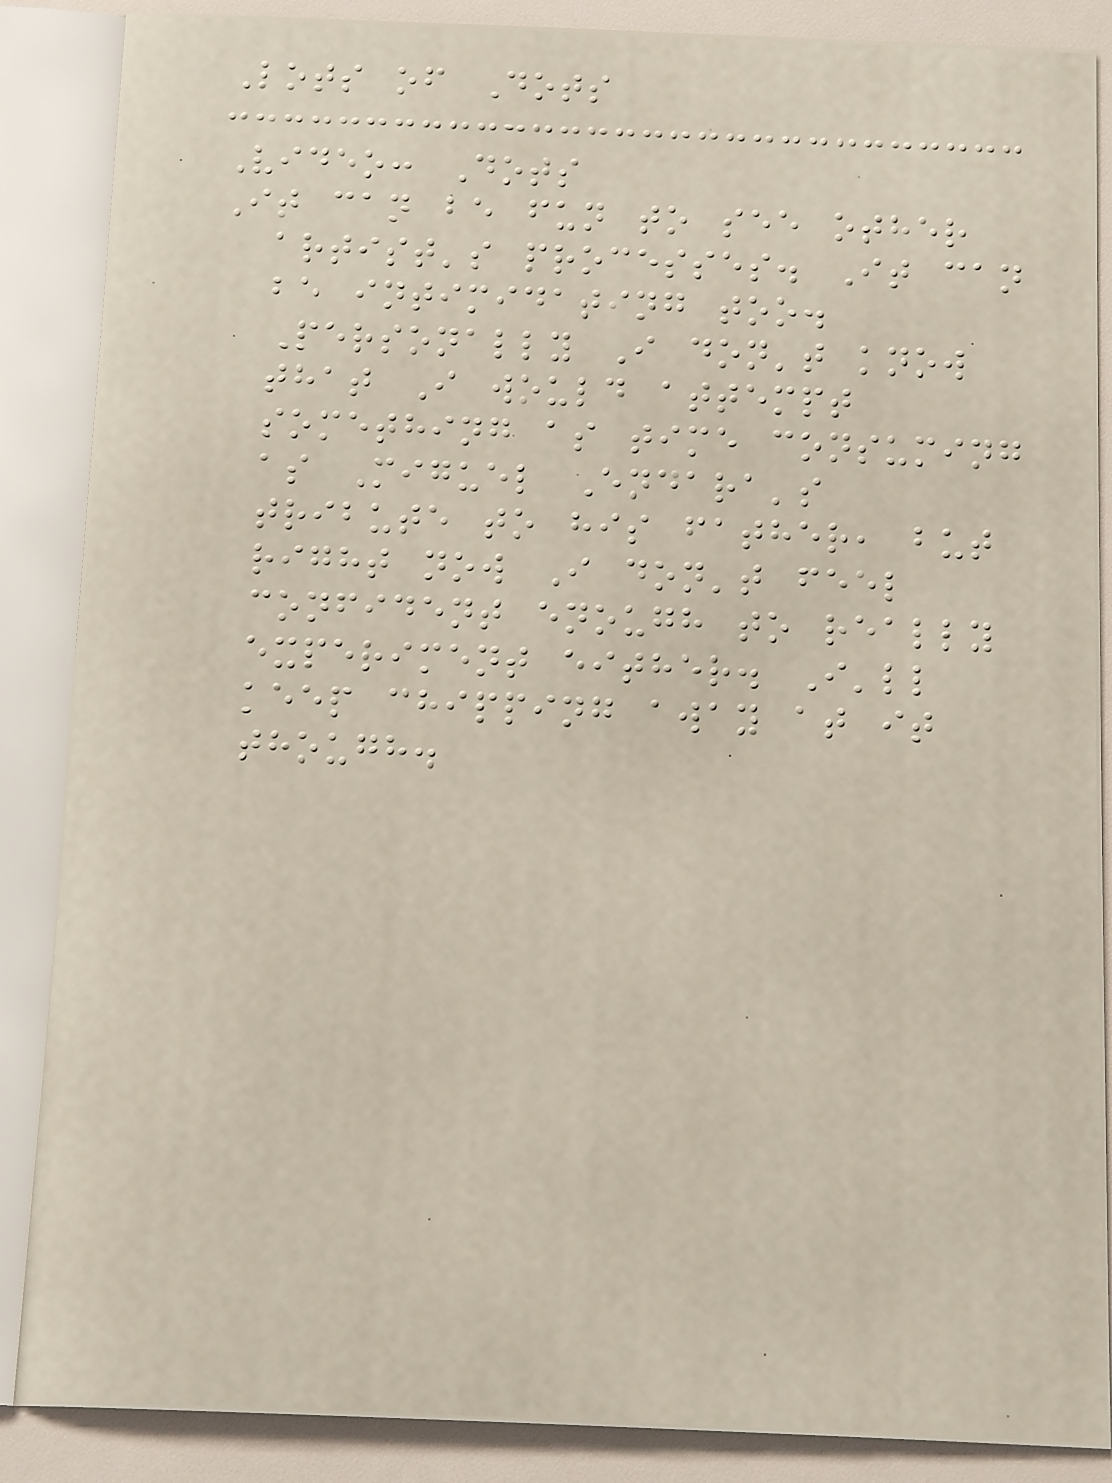Lots of Dots
Video: Dots
It can be fun to see other
artist's processes. It can
be intimidating too.
Personally I don't know
that I would attempt
something as time consuming
as Miguel Endara's
tribute to his father, but
right now I don't feel
confident enough to really
experiment either. I'll
keep chipping away at it
though.
